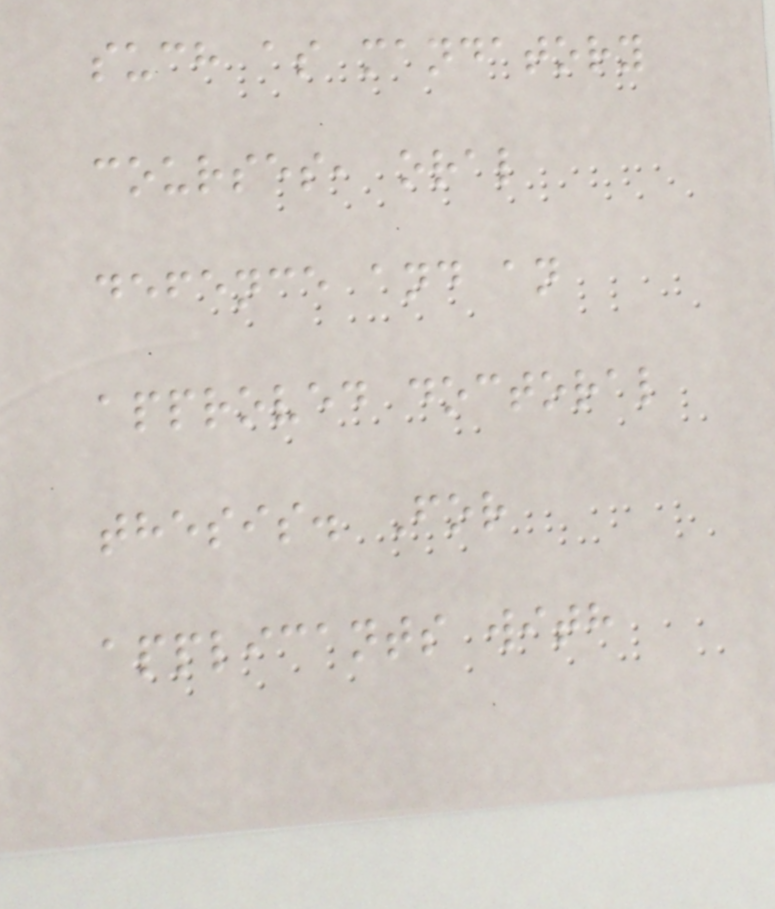such as mandatory
courses, oral
defence and an
approved doctoral
thesis. For
applicants with
